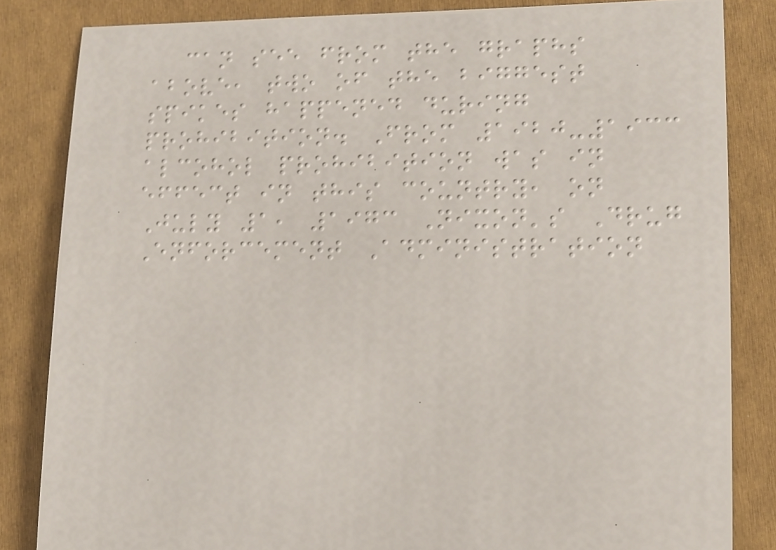can see from the graphs
above, two of the biggest
spikes happened during
prohibition. From 1920-1933
alcohol prohibition was in
effect in this country, on
July 1, 1973 Nixon's Drug
Enforcement Administration
